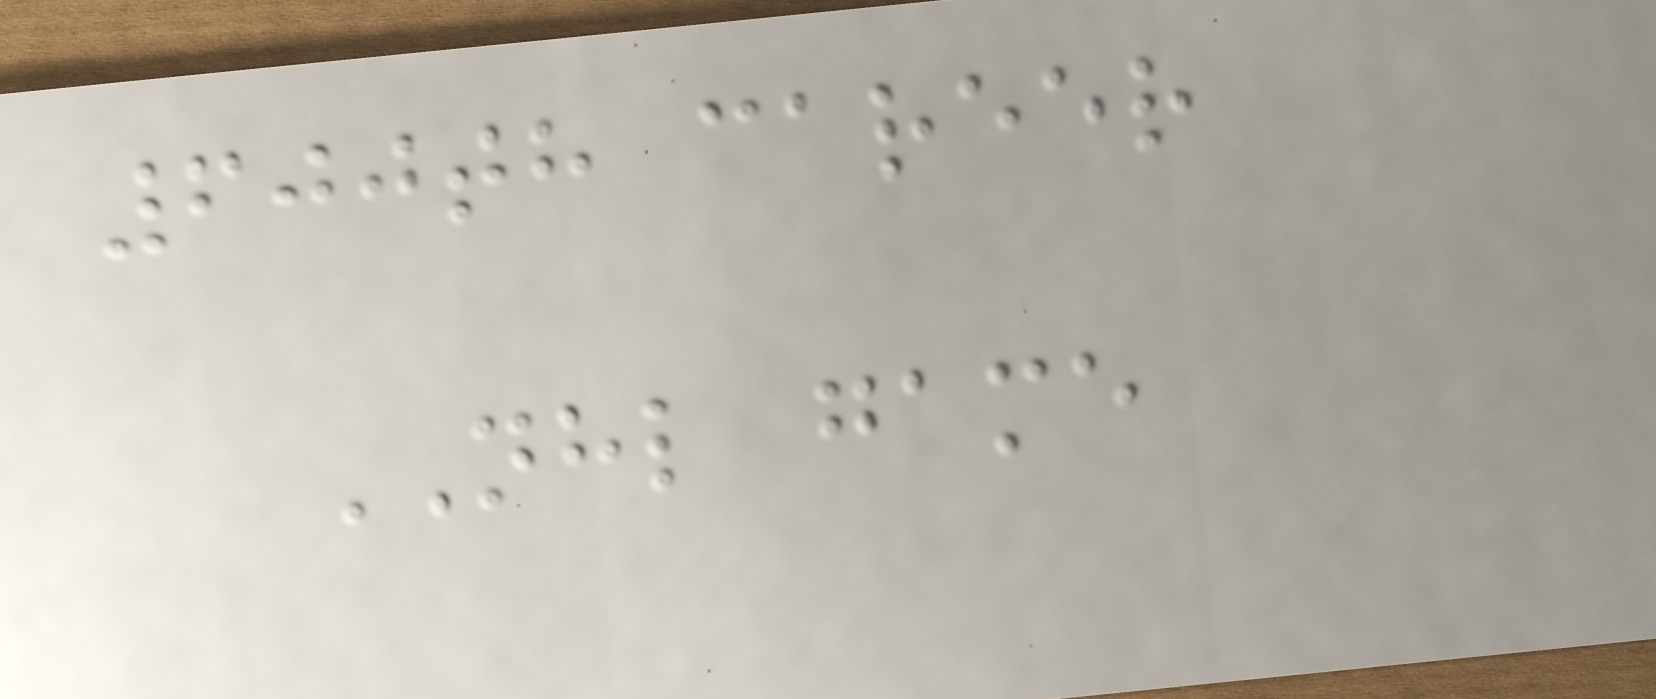600th career
NHL game
